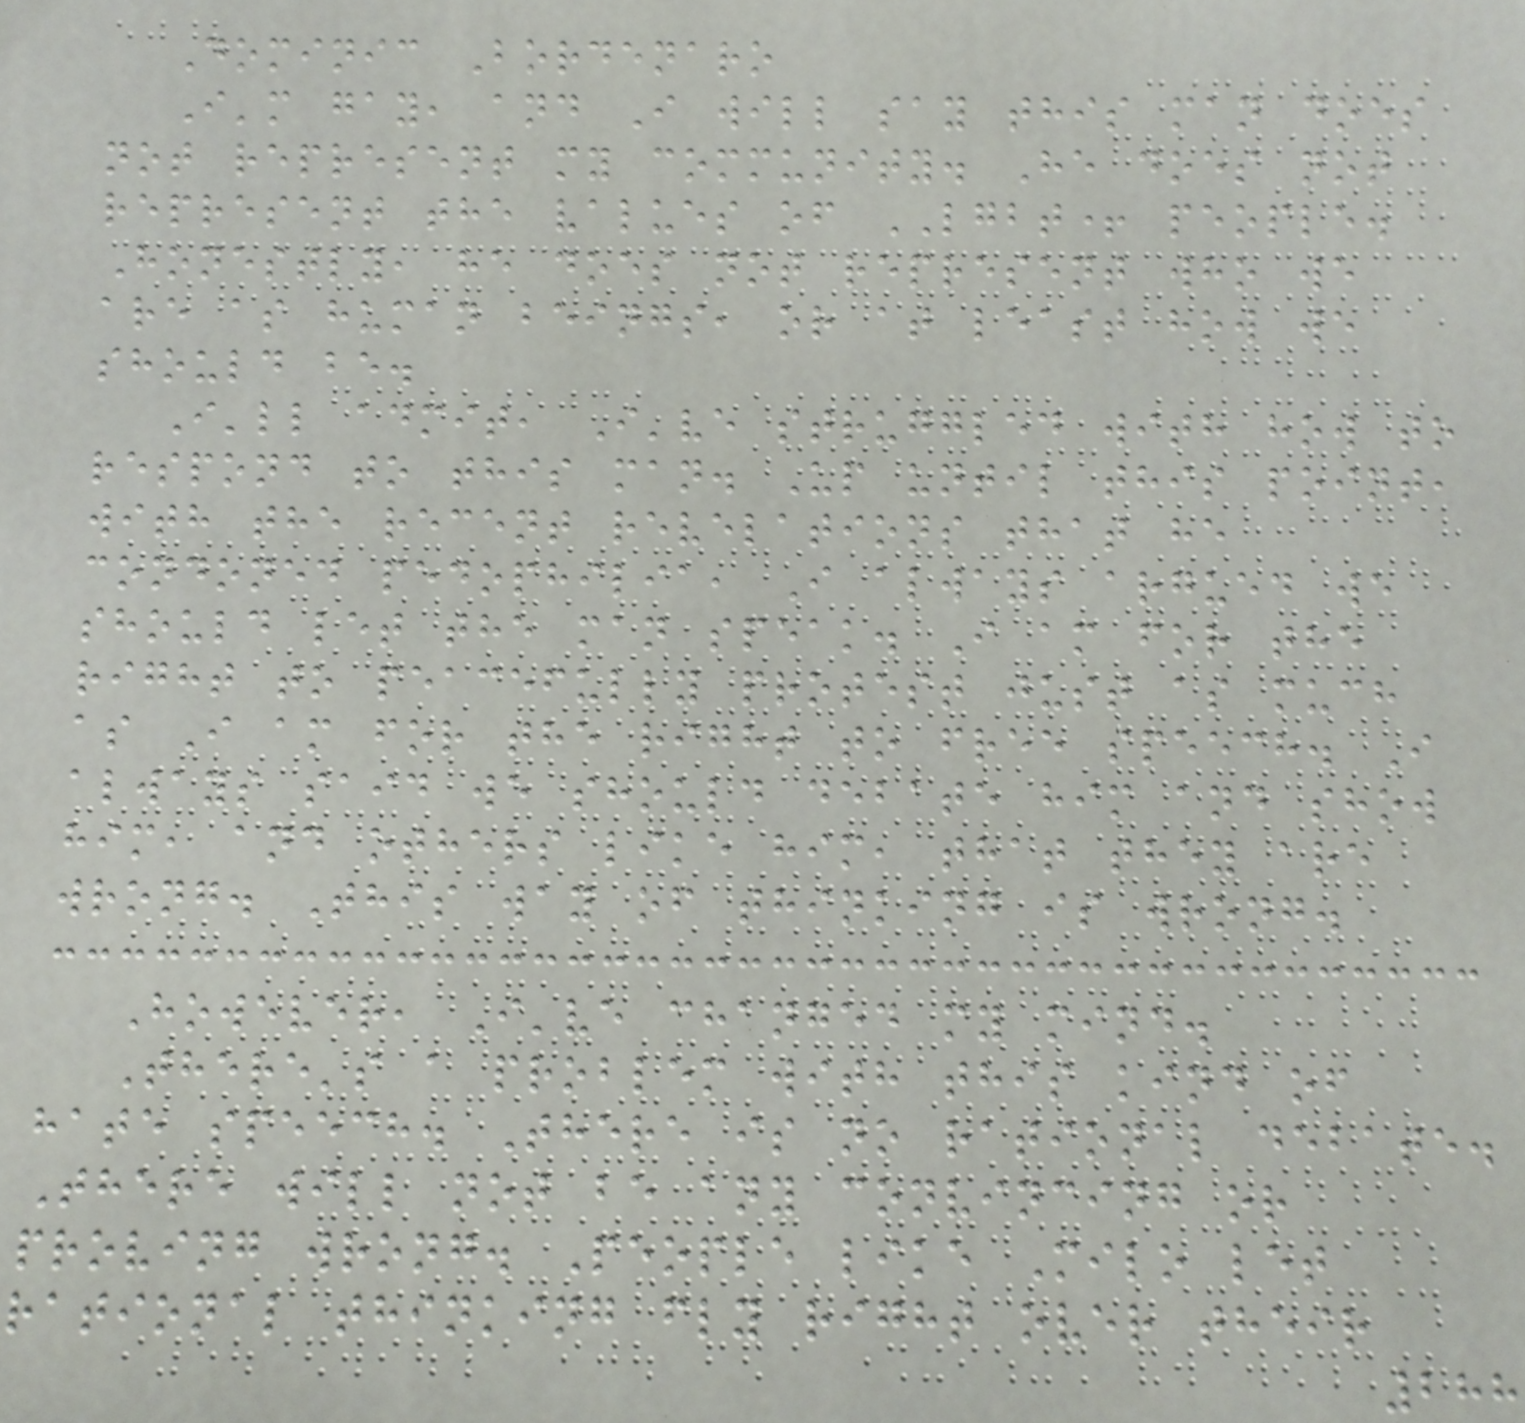Dominic Bordenaro
I'm gay, and I will say this man does
not represent my community. He does not
represent the values of LGBT+ people.
Honestly, he does not represent who we
are as human beings, or at least how we
should be.
I'll admit, I've struggled with how to
respond to this man. Up until this point,
with the recent revelations that he
condoned pedophilia, I always argued we
should let the man speak. I am for the
right to peacefully protest just as much
as I am for the right to free speech. I
always said we should debate him and show
him, and others like him, that they are
wrong. This way of thinking is wrong.
However, I've changed my mind.
There's a problem with this kind of
hate speech. There is no rational debate.
There will not be any convincing or
proving wrong. People like Milo let
rational thinking fly right over their
288
